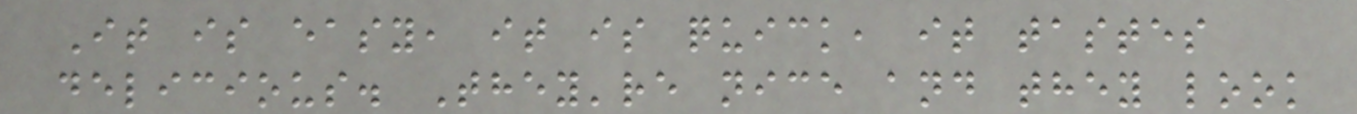It is easy, it is quick, it tastes
delicious. They're nice and they look
